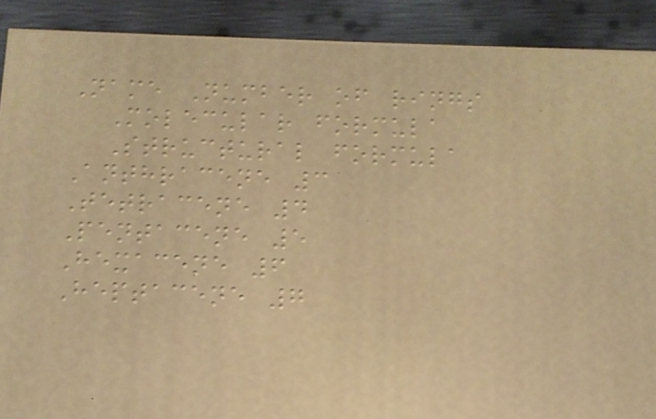Name Number of rings
Molecular formula
Structural formula
Anthracene 3
Tetracene 4
Pentacene 5
Hexacene 6
Heptacene 7
